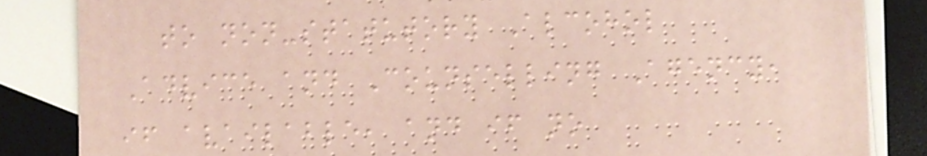to non-statutory Alcohol
Advice and Counselling Agency,
if available, and if no
